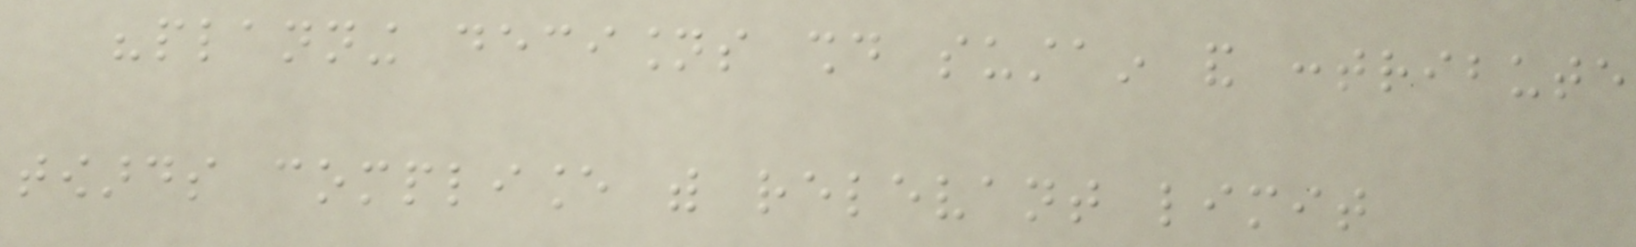"planning decisions should sustain and contribute
towards compliance with relevant limit
